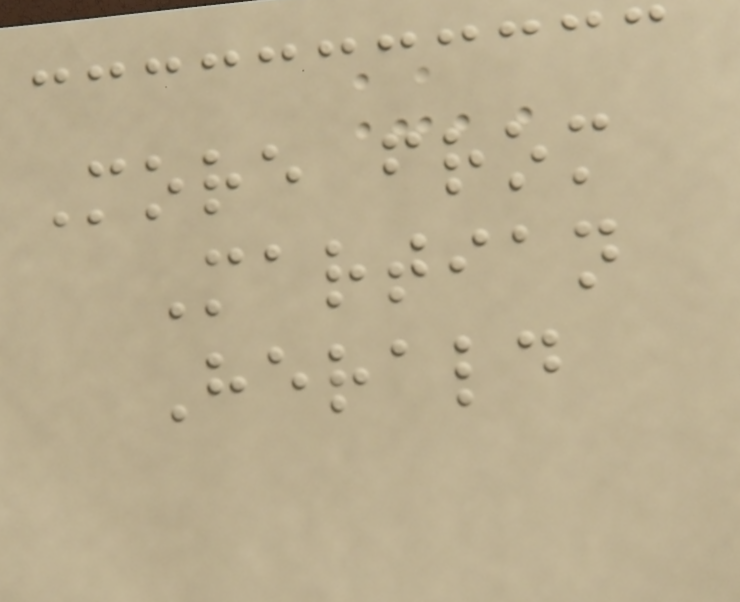More from
Martian
Herald
